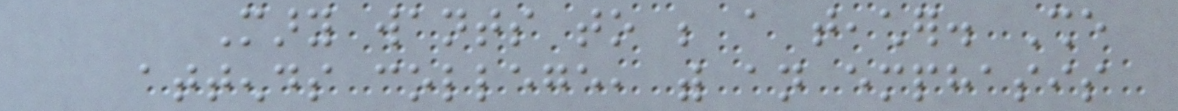Mary wants to be a teacher. She
attends college, with an emphasis
